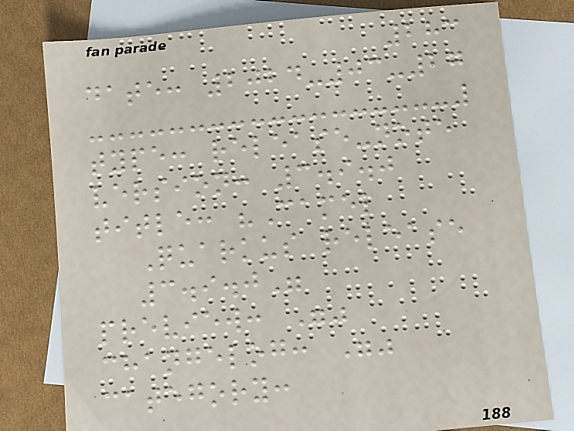283
date: 2024-03-27
type: release-note
version: 3.9.0
title: "Camel
Quarkus release
3.9.0"
preview: ""
changelog: ""
category:
